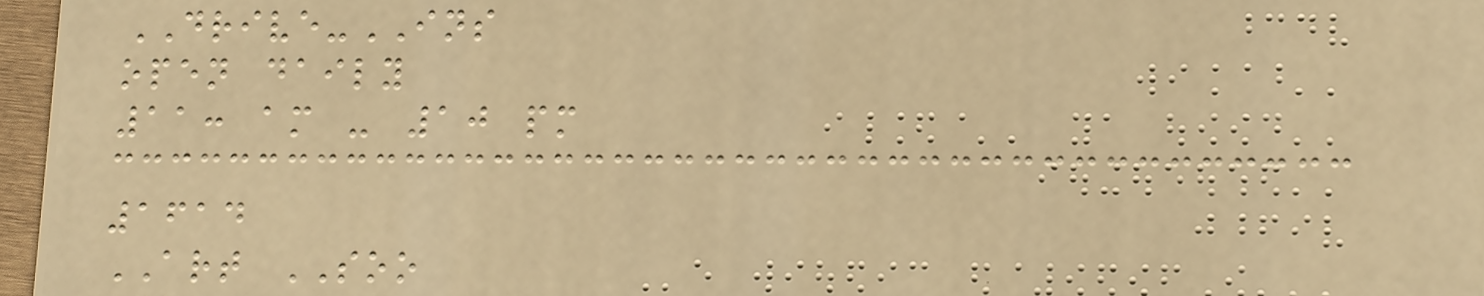DRIVE-INS
open daily
11: am - 10 pm
1614
ART SOO
